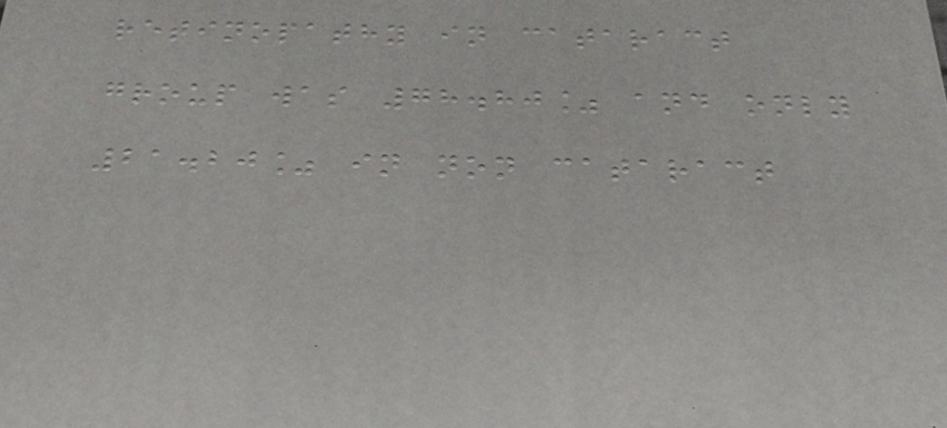retinopathy in cataract
group was 78.80% and only
21.20% in non cataract
